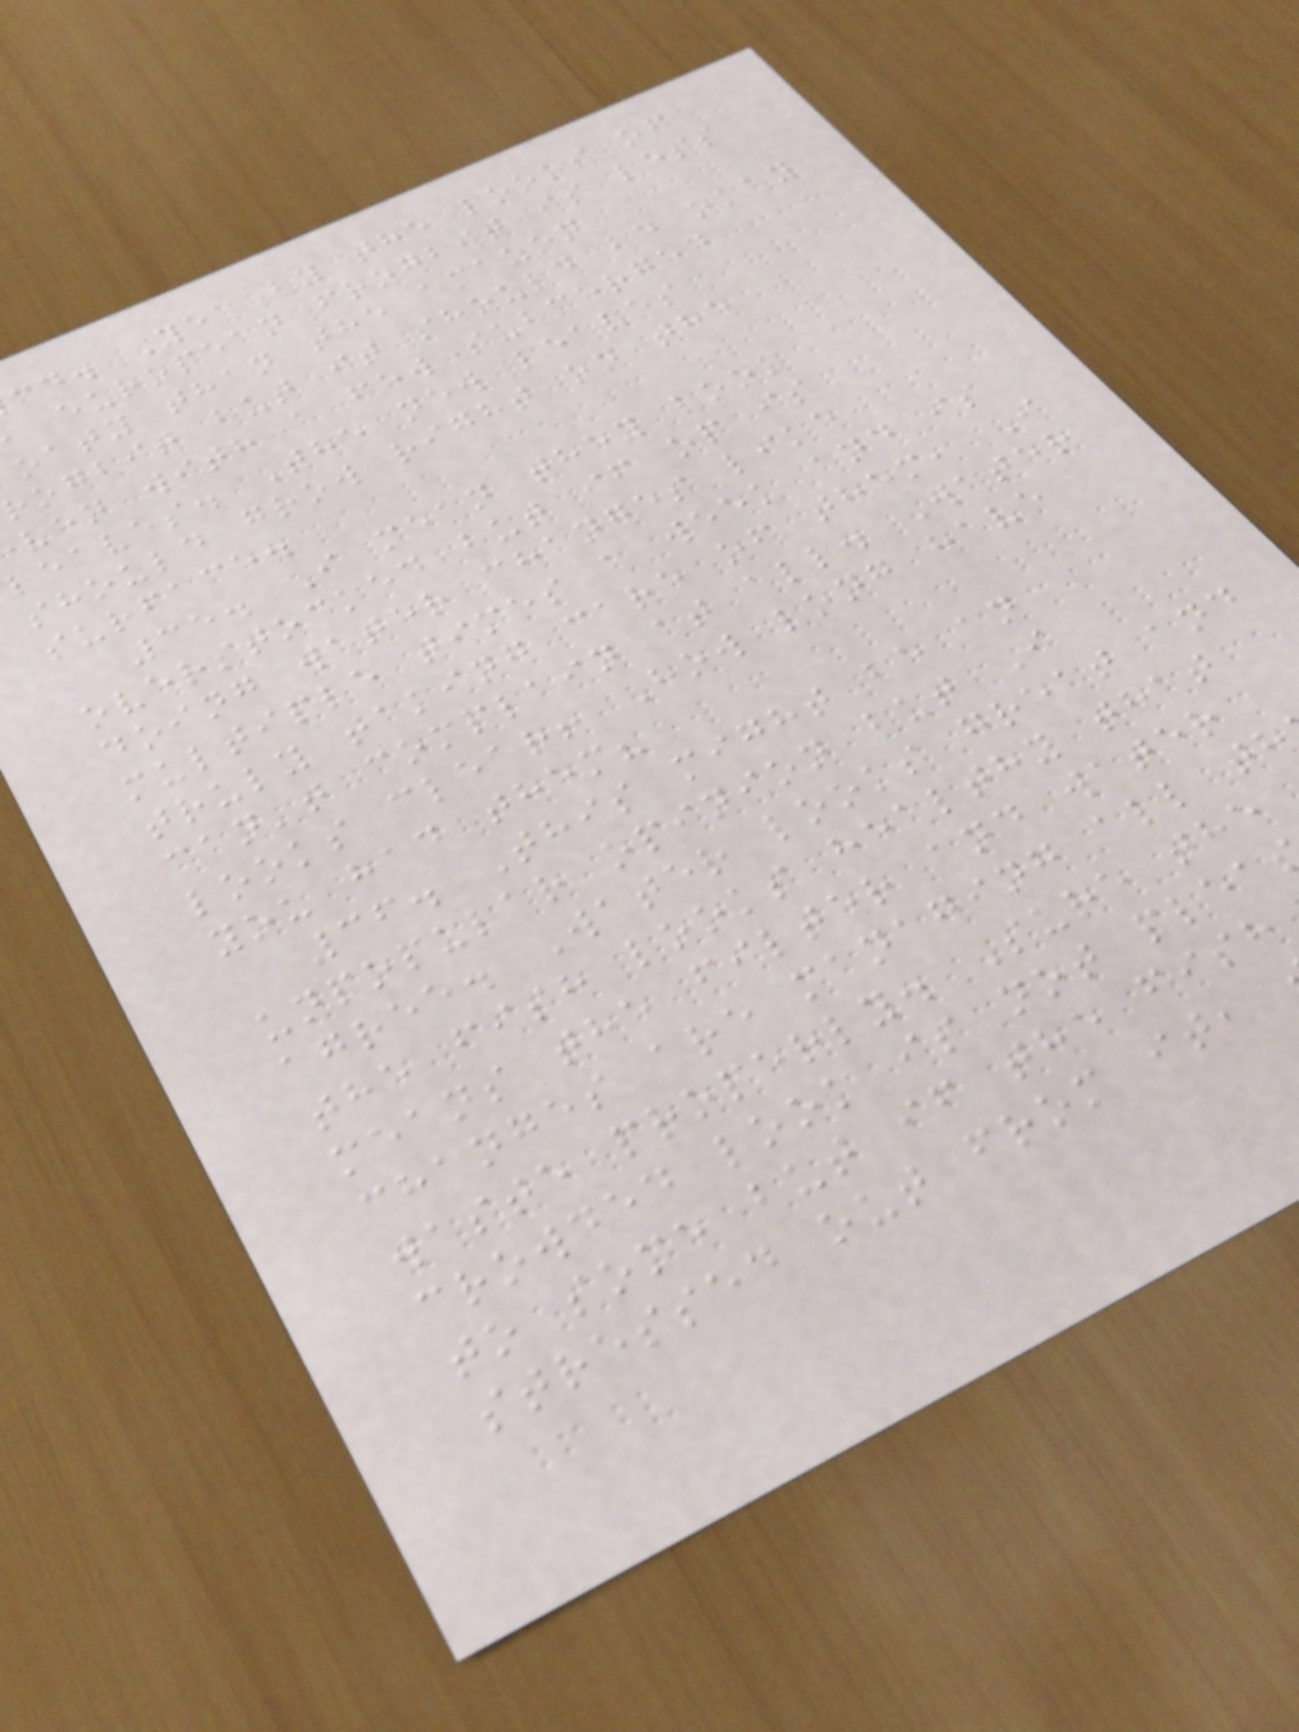cd. Yea by the looks of
european frogbit is less
oaty than the amazon
rogbit but it should be okay
ven with a few submerged
leaves. The new leaves
should grow right on the
surface.
35. I mean they look
overstocked but if op is
doing water changes like
multiple times a week and is
truly taking care of them, I
can't complain at all. Water
looks clear! How long have
you had them?
36. This might be an
unpopular opinion but I
agree. Water looks great and
the fish looks healthy that
means the filter and water
changes are managing all th
waste properly. Sure the
crowded look is not plea
to some but if the fish
stressed out from it,
